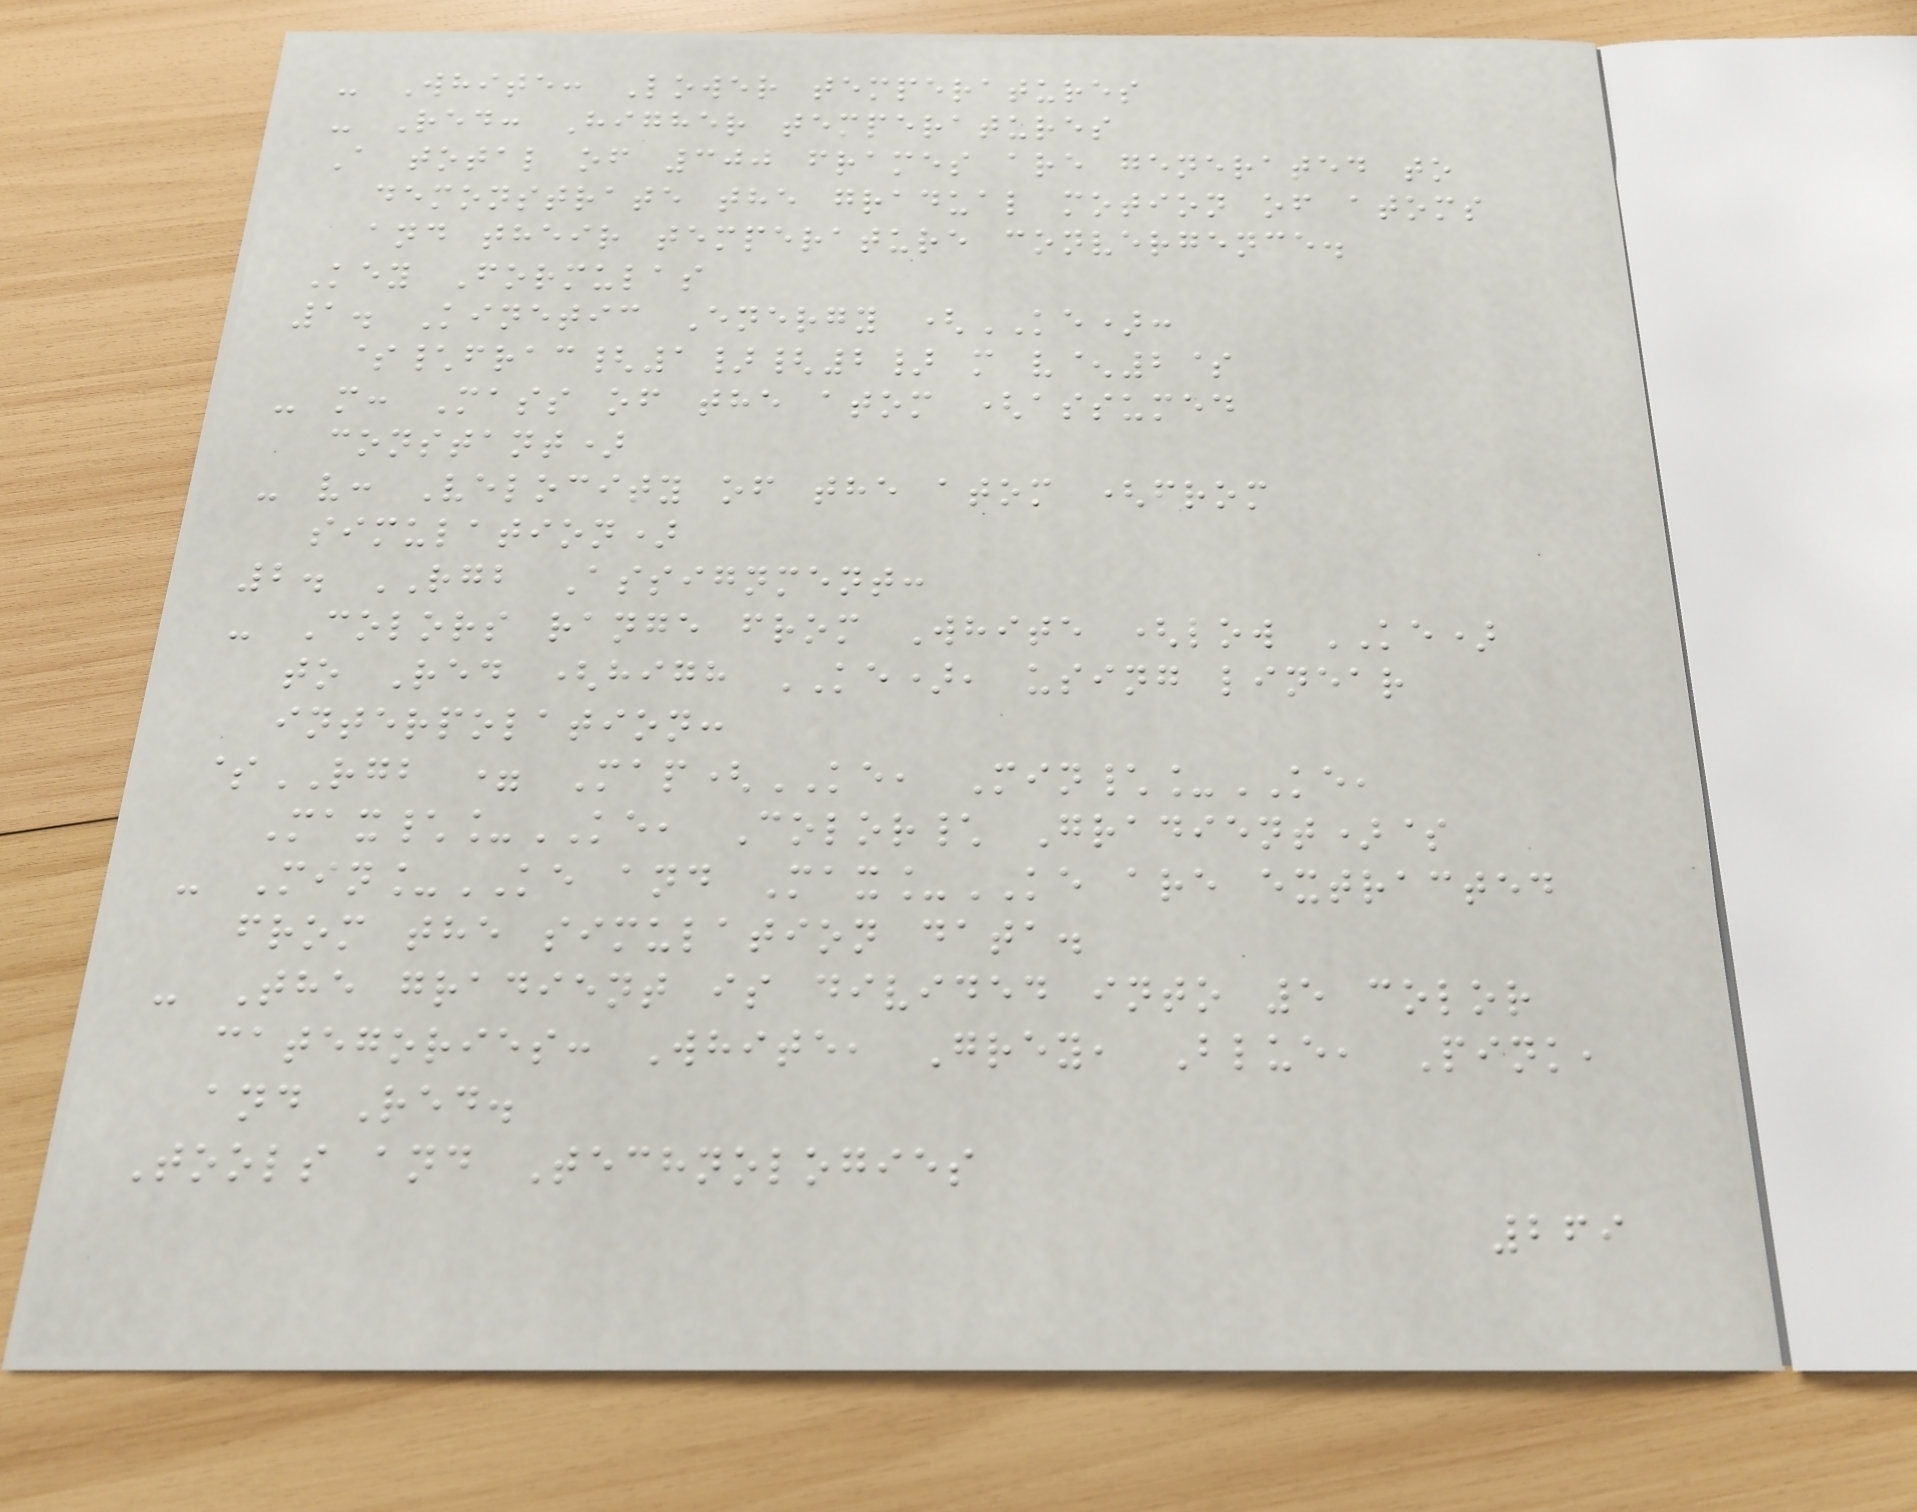- White: Lower temperatures
- Red: Higher temperatures
A total of 300 frames are generated to
demonstrate the gradual motion of atoms
and their temperature convergence.
Key Formulas
1. Kinetic Energy (KE):
$\frac{1}{2} m v^2$
- m: Mass of the atom (assumed
constant)
- v: Velocity of the atom (from
simulation)
2. RGB Assignment:
- Colors range from White (low KE)
to Red (high KE), using linear
interpolation:
$RGB = Map(KE, Min\_KE,
Max\_KE, Color\ Gradient)$
- Min_KE and Max_KE are extracted
from the simulation data.
- The gradient is divided into 5 color
categories: White, Grey, Blue, Pink,
and Red.
Tools and Technologies
269
